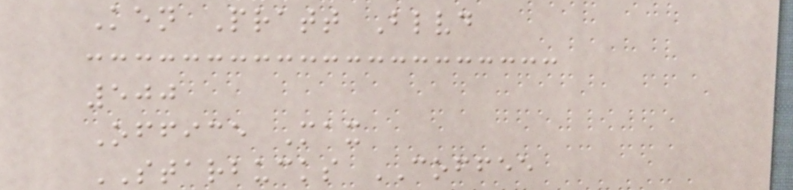Ken Pratt Blvd
500
Office Max
STARBUCKS COFFEE
